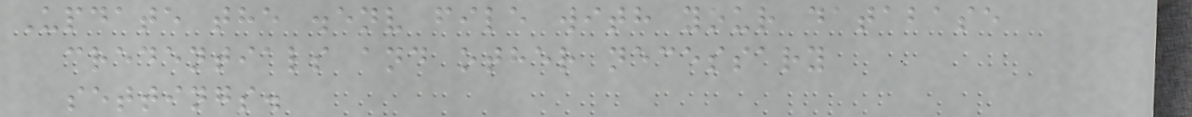Update the .env file with your database
credentials and other necessary
settings.
